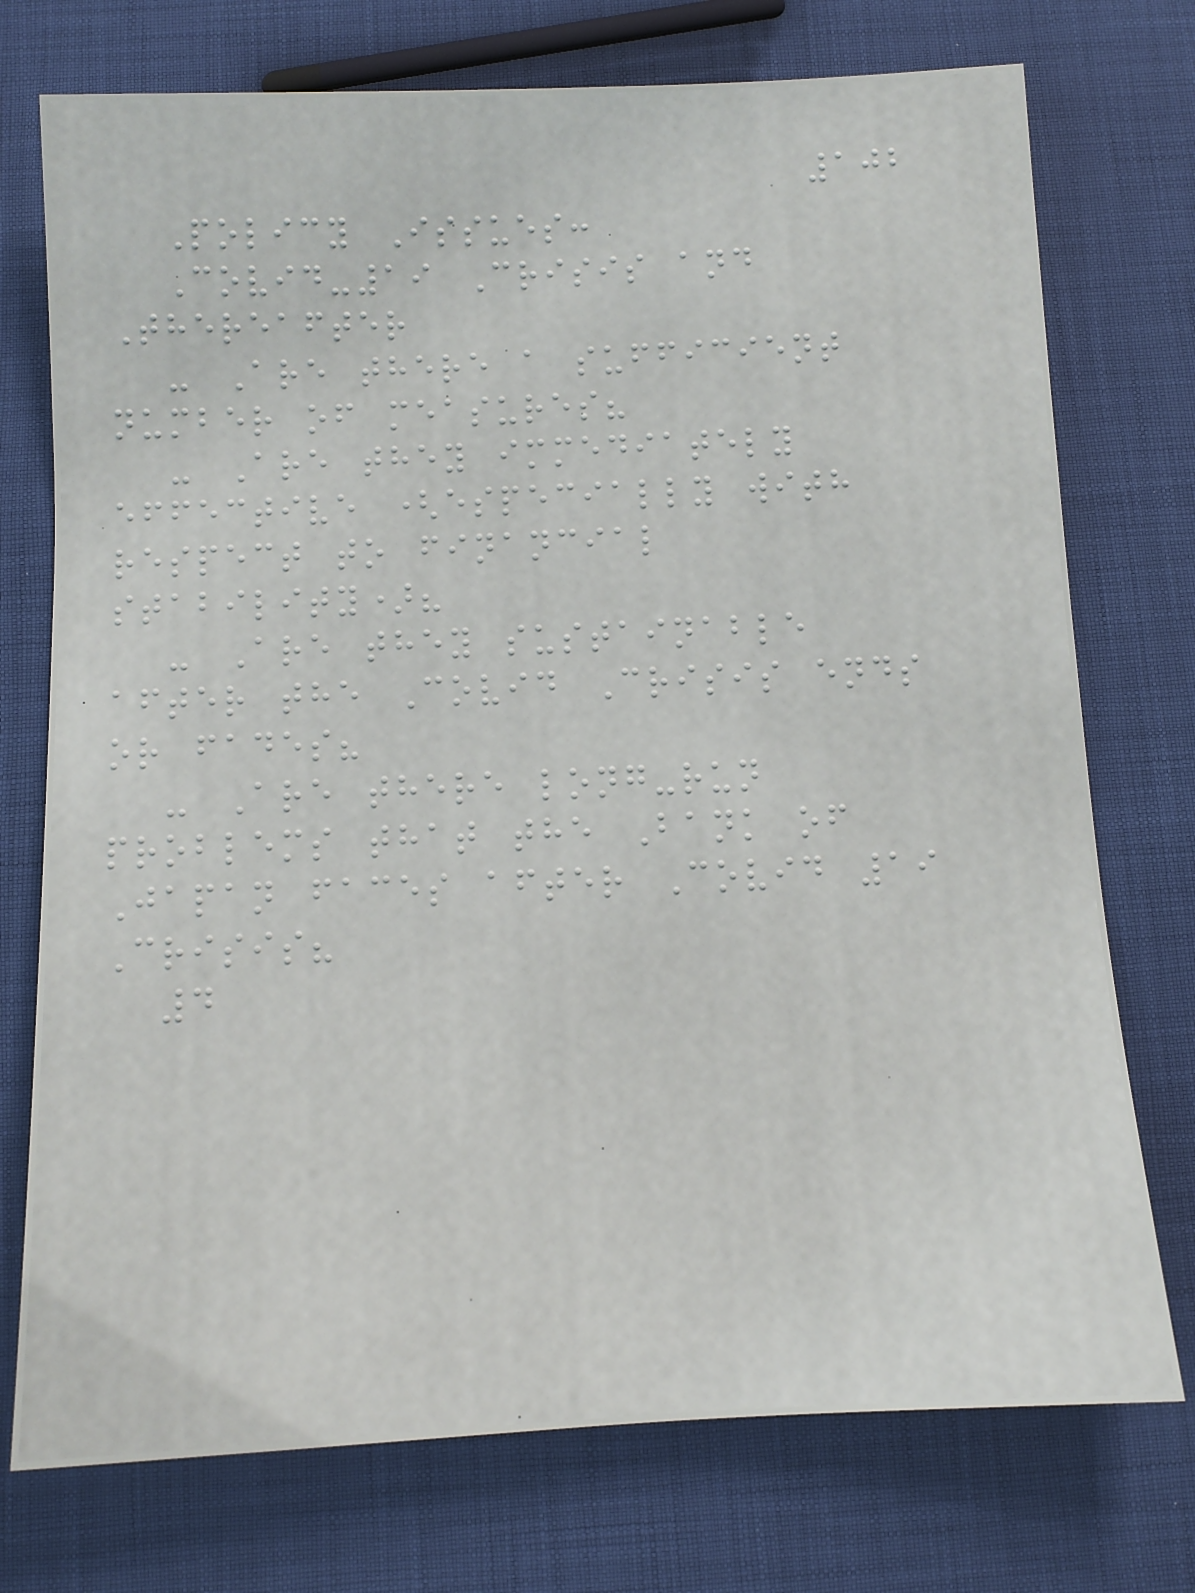102
Policy Issues:
Covid-19 Crisis and
Thereafter
- Are there a sufficient
number of measures?
- Are they immediately
effective (especially with
respect to financial
stability)?
- Are they sustainable
after the Covid Crisis ends
or fades?
- Are there long-run
problems that the Bank of
Japan faces after Covid 19
Crisis?
4
